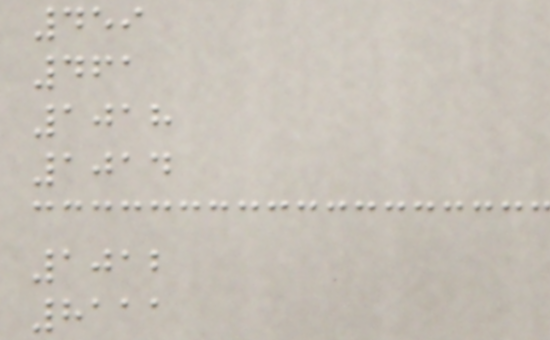459
461
1018
1014
1012
8111
